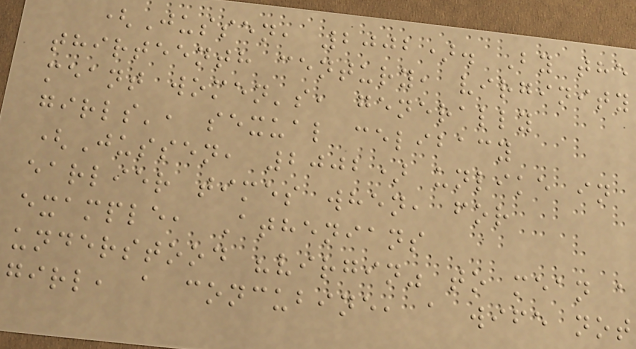(Jussen, 2002). By the
thirteenth century, virginity
meant women's, generally
girls', sexual celibacy
(Jussen, 2002) unlike in
earlier times when, for
example, Athenians
understood "virgin" to mean a
girl, a concubine, a wife not
